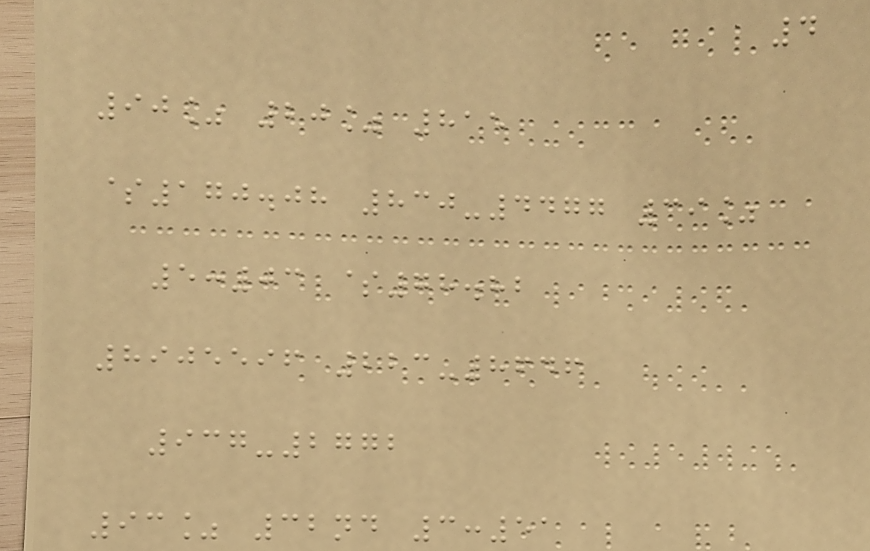4
90% 20% 815
$170.08 830-4477 39%
5:03 $78.82
8905596 223-8646
937-2772
93% 32nd 3:51
